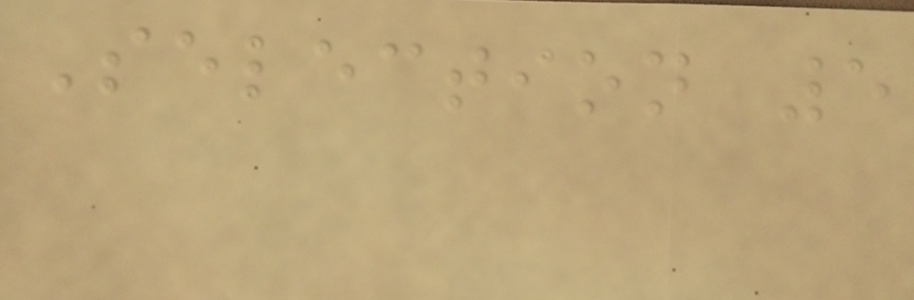Selection 5
